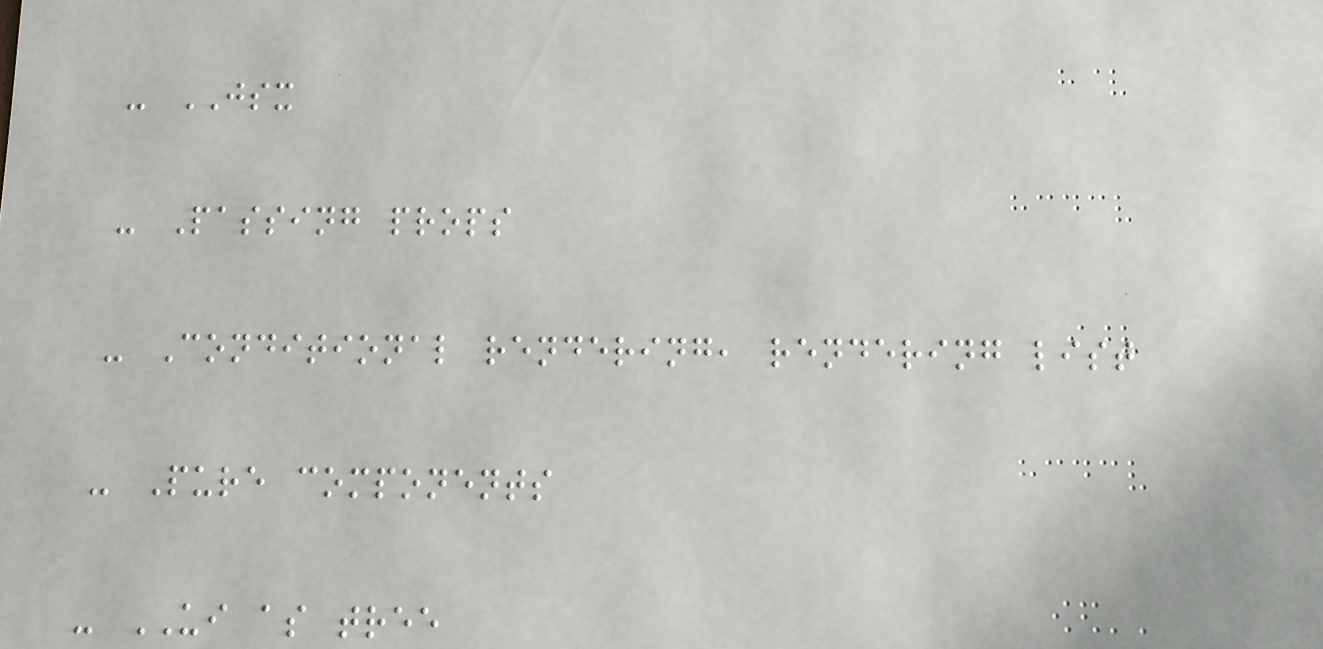- JSX
- Passing props
- Conditional rendering, rendering list
- Pure components
- UI as tree
